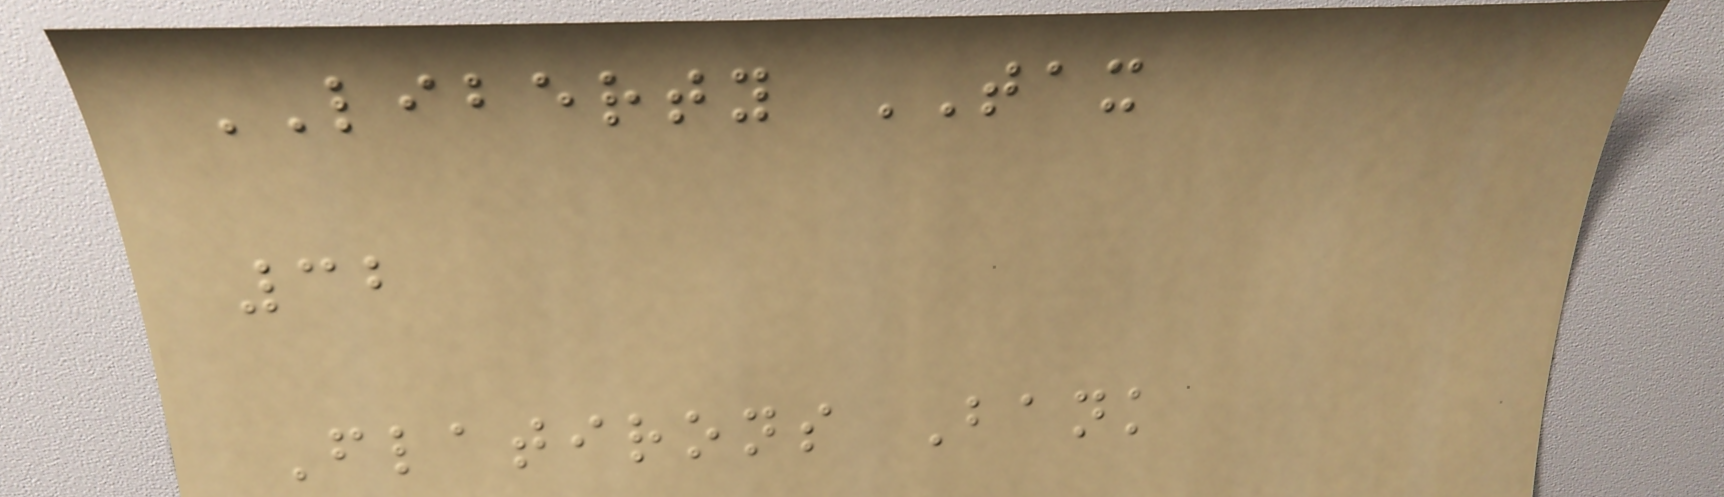LIBERTY TAX
32
Flatirons Bank
